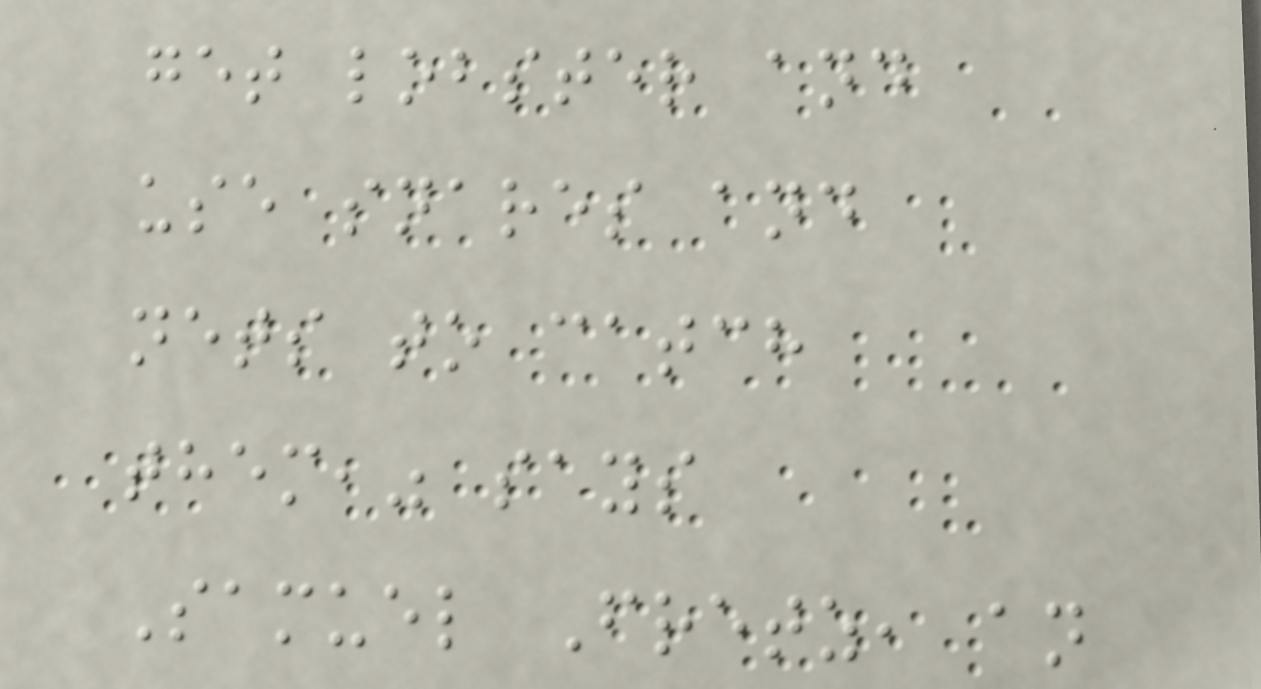get lobster and
use snares and
nets to catch
them," says
Samuel Fretz, an
